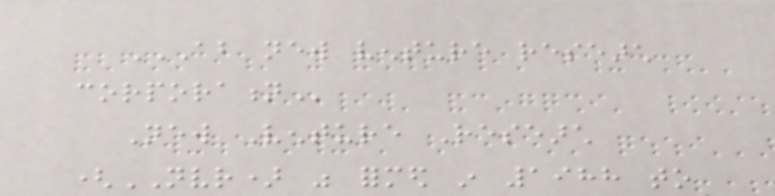ABOUT NEW VENTURE RESEARCH
CORPORATION
New Venture Research
(NVR) was formed in 1988 to
